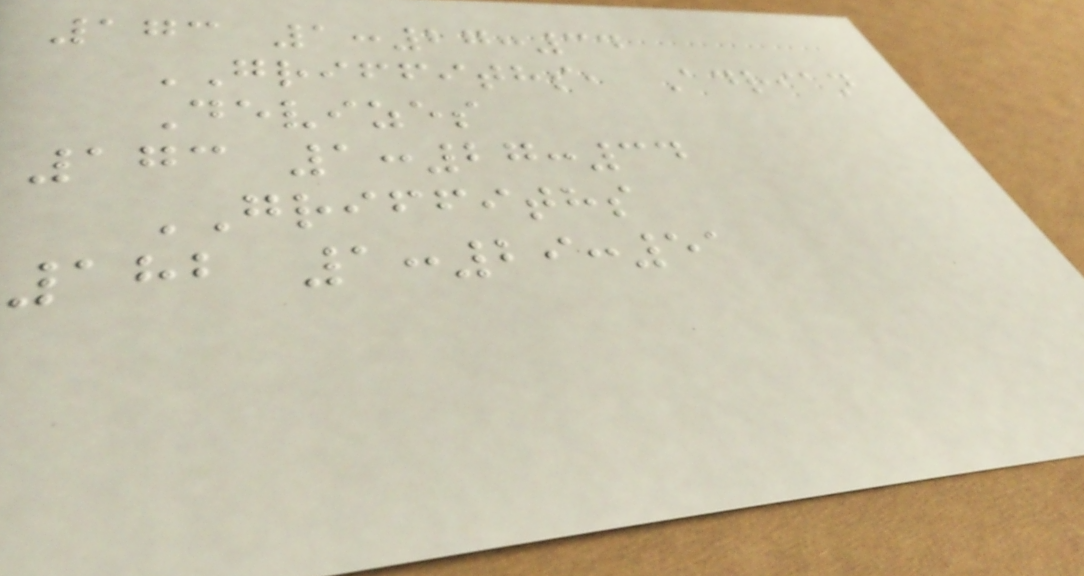173 1:27:34
GRIFFITHS, Adrian
Devizes
173 1:27:34
GRIFFITHS
182 1:29:51
